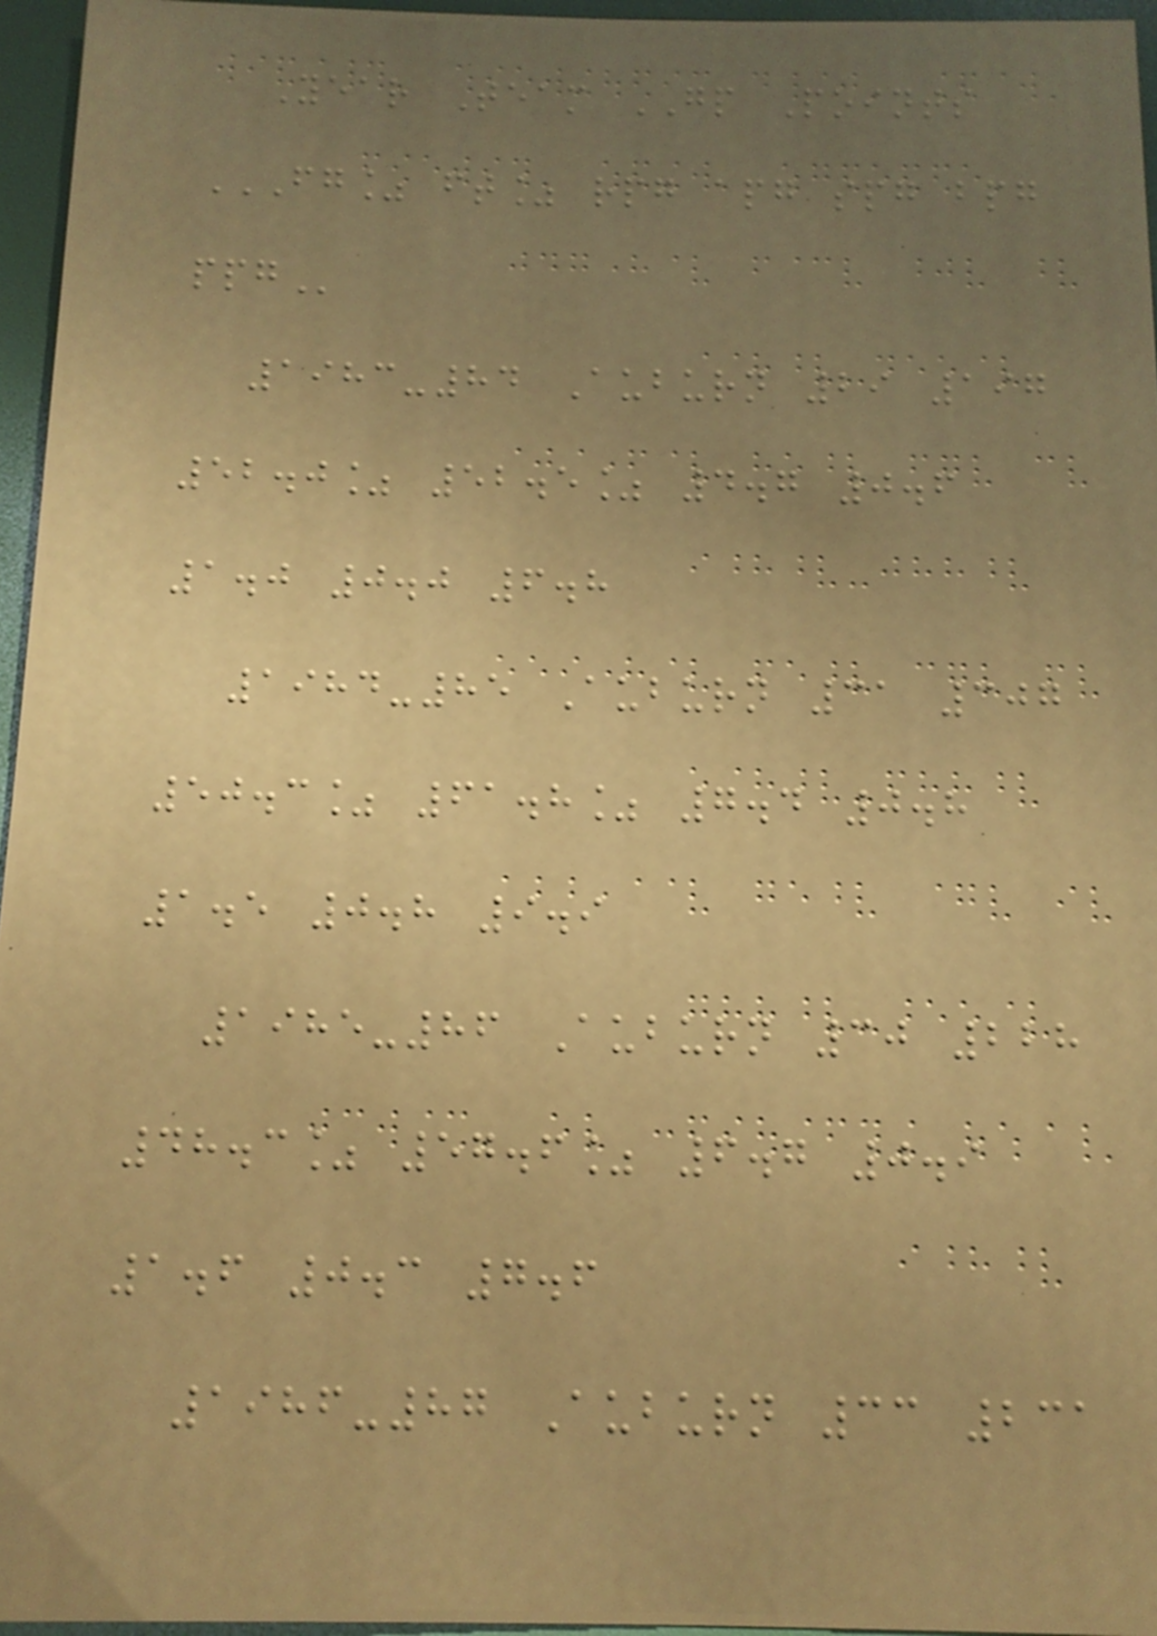Year Team GP Points
FG% FT% RPG APG SPG BPG
PPG
1983-84 Auburn 29 197
52.0% 52.5% 4.7 0.6
1.0 0.0 6.8
1984-85 Auburn 31 307
50.3% 61.8% 7.4 0.8
1.5 0.8 9.9
1985-86 Auburn 30 228
48.3% 57.6% 6.7 0.9
1.6 0.3 7.6
1986-87 Auburn 33 231
